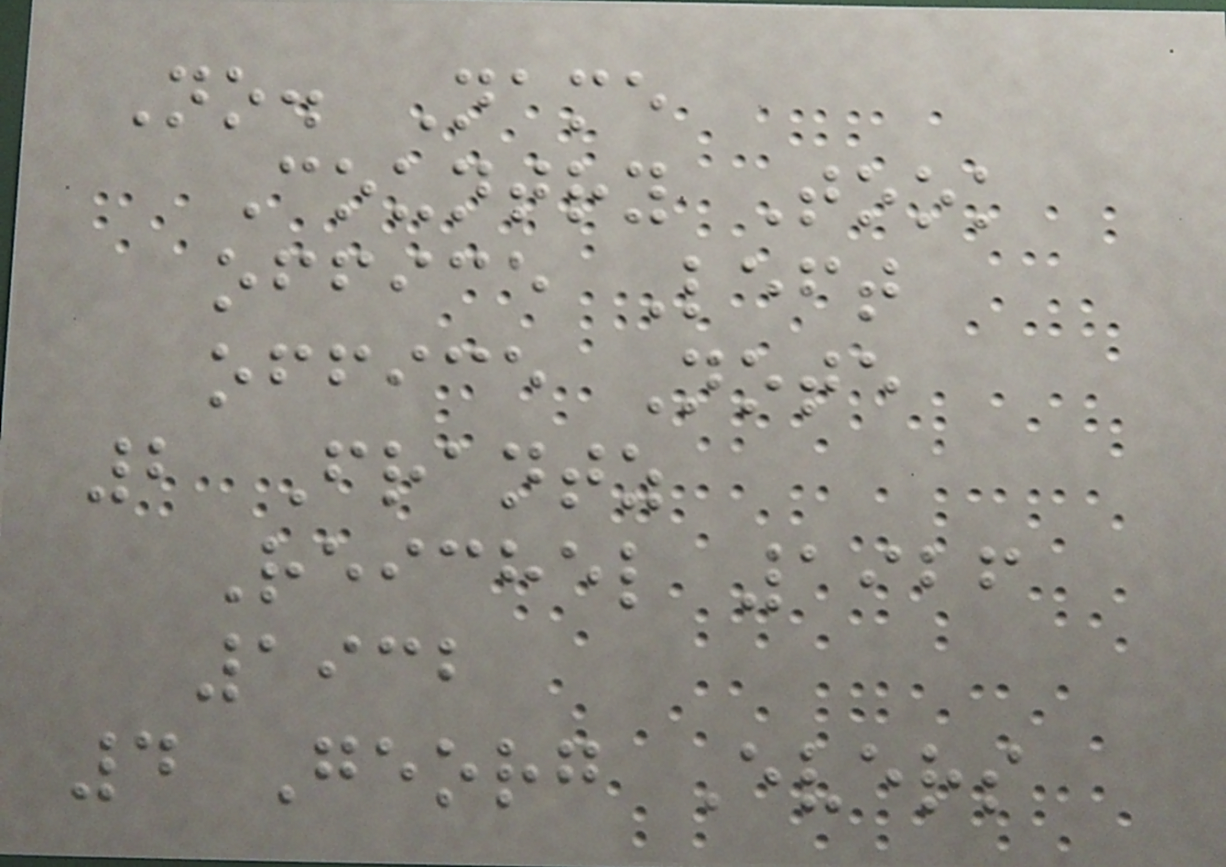No. Name
Country Took
office Left
office Note
2 Frantz
Reichel 1926
1932
4 Georg Evers
